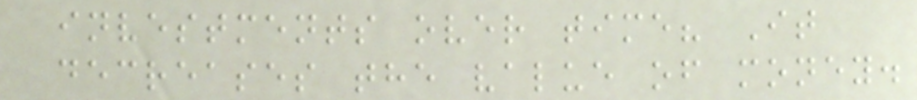investments over time? It
decreases the value of money.
